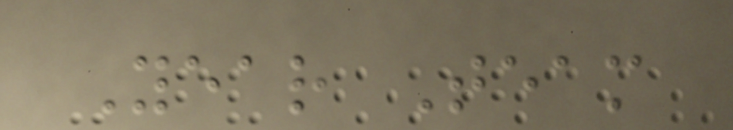Year Team
